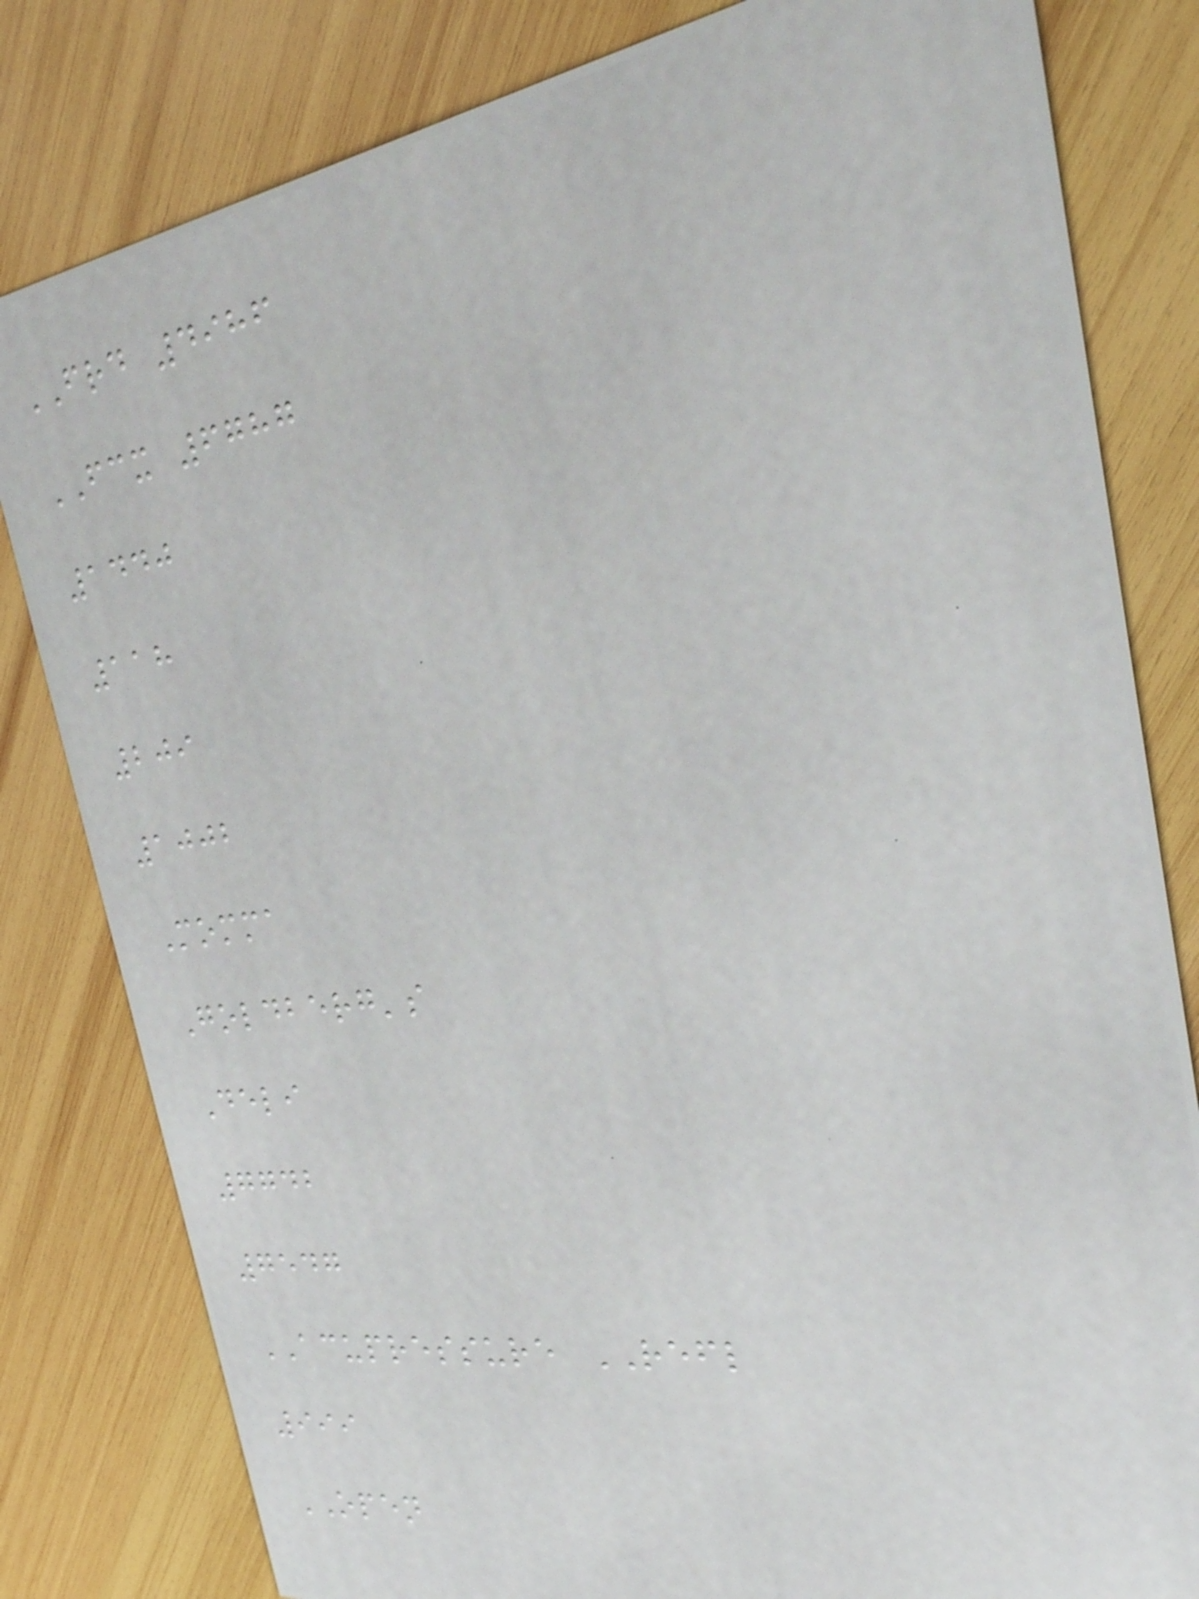FRD 4986
FCX 6787
1440
118
209
1002
Momma
Goldberg's
Deli
7742
7547
ACUPRESSURE REFL
999
OPEN
